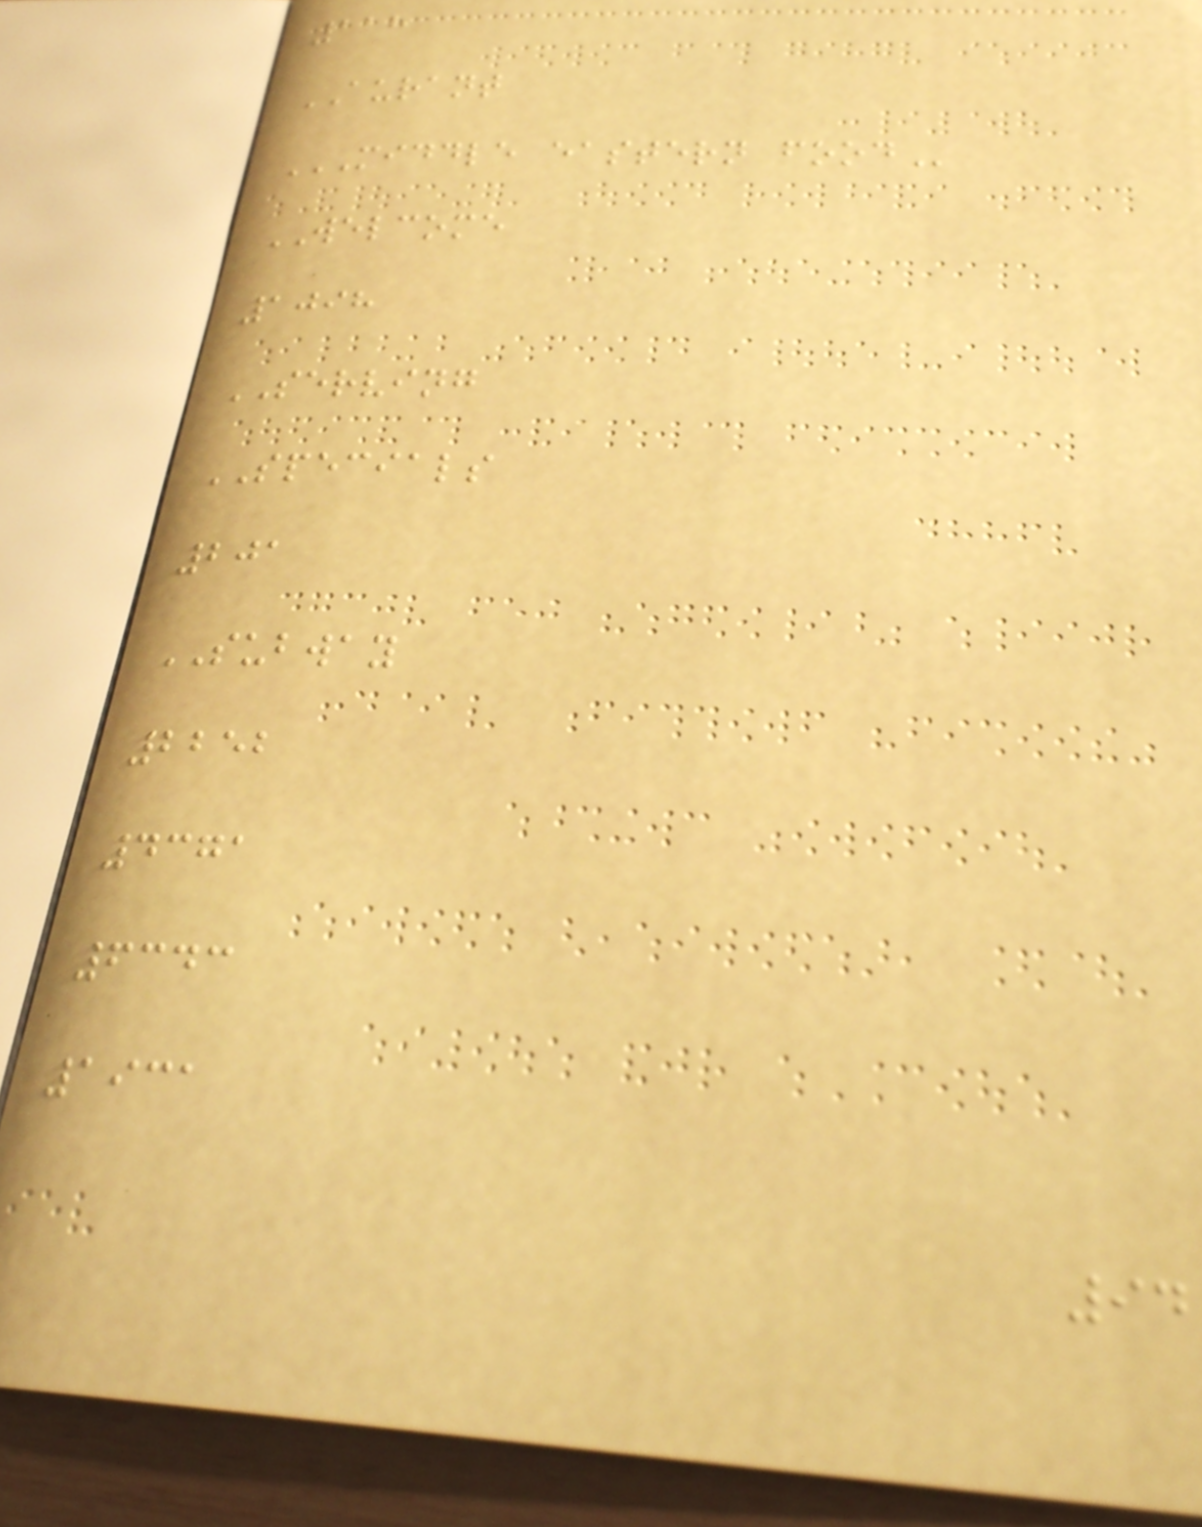118
AURANT
MIDDLE EASTERN FOOD
WELCOME
1098
SERVING
SPECIALS
201
SUBWAY
2252
4371
6343
1931
94
